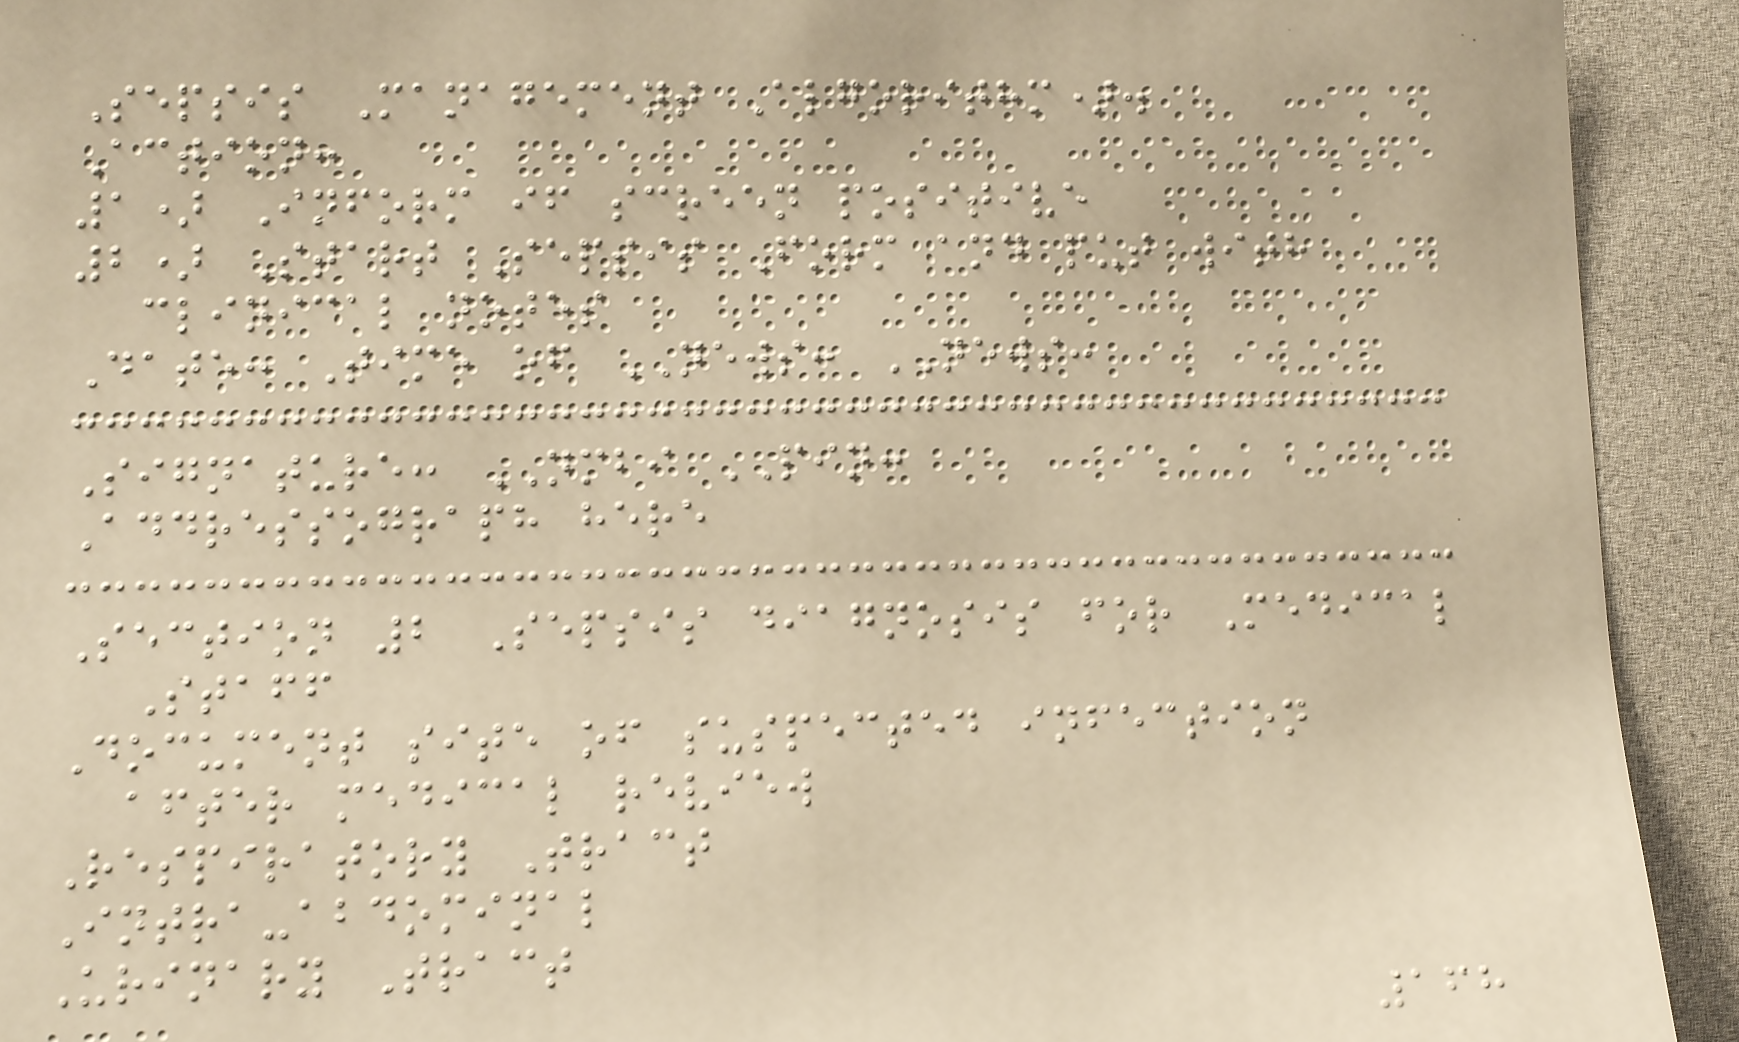Sepsis Management Algorithm).
Action:
1) Inform if screen positive
2) Start Sepsis Form and put with
clinical notes
Date: Time of NEWS: NEWS:
Signature: NMBI PIN:
Addressograph here
Section 2 Sepsis diagnosis for Medical
Staff
Document site of suspected infection
after medical review
Respiratory Tract
Intra-abdominal
Urinary Tract
168
